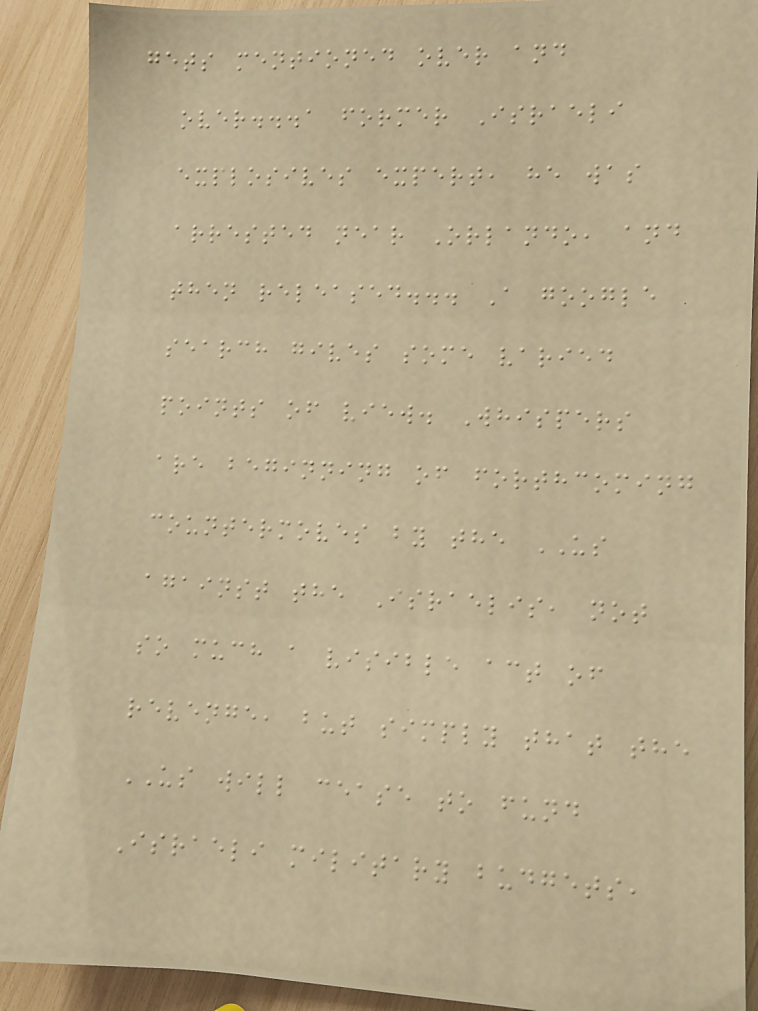gets mentioned over and
over...a former Israeli
explosives expert, he was
arrested near Orlando, and
then released... A google
search gives some varied
points of view. Whispers
are beginning of forthcoming
countermoves by the US
against the Israelis, not
so much a visible act of
revenge, but simply that the
US will cease to fund
Israeli military budgets,
